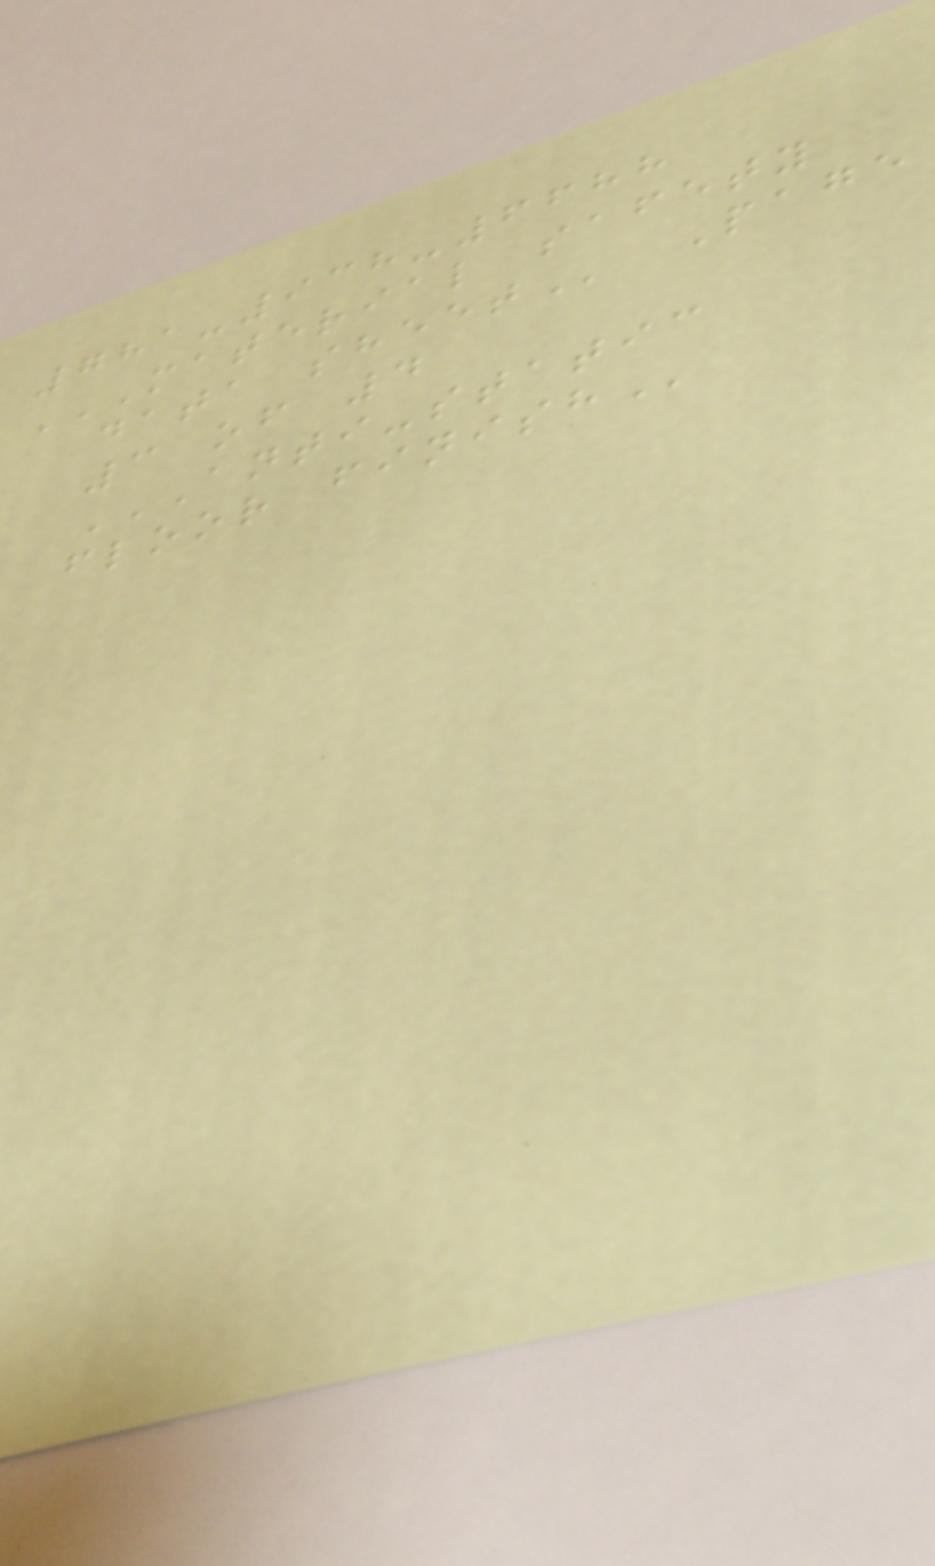781-938-6688
MATERIAL SAFETY
DATA SHEET Page
3 of 4
ANTI-STATIC
FLOOR FINISH
